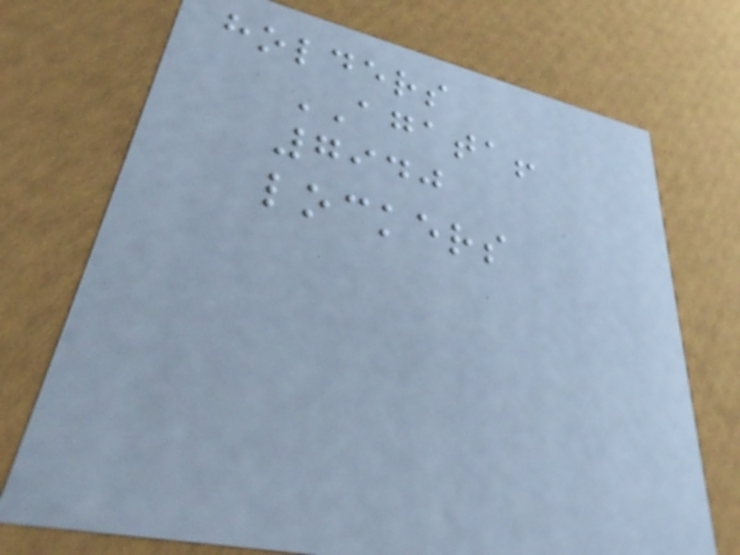holders
AGATA!
7940
lockers
